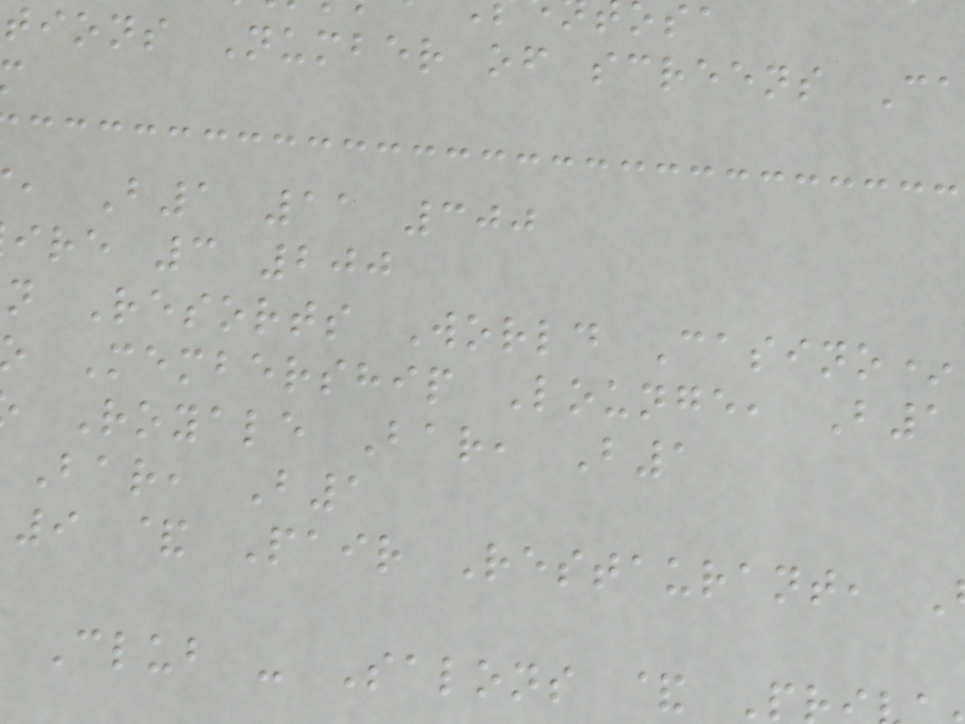tions Number of screens Ca
, B1 11 300
ire 3 200
n Resorts World Casino*
Membership Lounge, B1
Royale Bar, B1
Bar, B1
9 & Pair Restaurant,
Club - Salons & P
